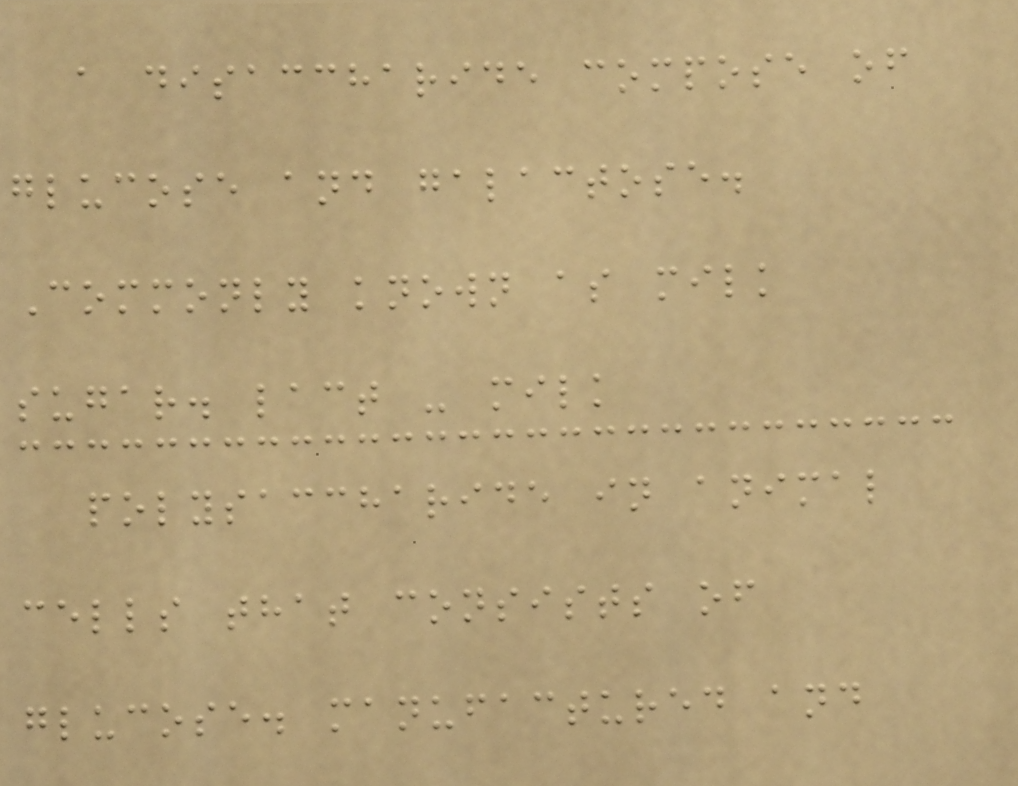a disaccharide compose of
glucose and galactose.
Commonly known as milk
sugar. lact - milk
polysaccharide in animal
cells that consists of
glucose. manufactured and
